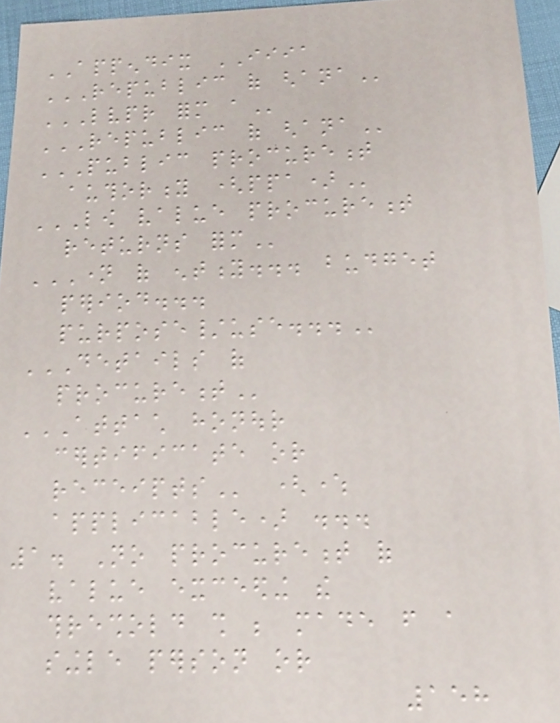APPENDIX IIIA
REPUBLIC OF GHANA
LVPR FORM A
REPUBLIC OF GHANA
PUBLIC PROCUREMENT
AUTHORITY (PPA)
LOW VALUE PROCUREMENT
RETURNS FORM
NAME OF ENTITY... BUDGET
PERIOD...
PURPOSE/USE...
DETAILS OF
PROCUREMENT
ATTACH HONOUR
CERTIFICATE OR
RECEIPTS (where
applicable) ...
1. No procurement of
value exceeding the
threshold shall be made from a
single person or
158
